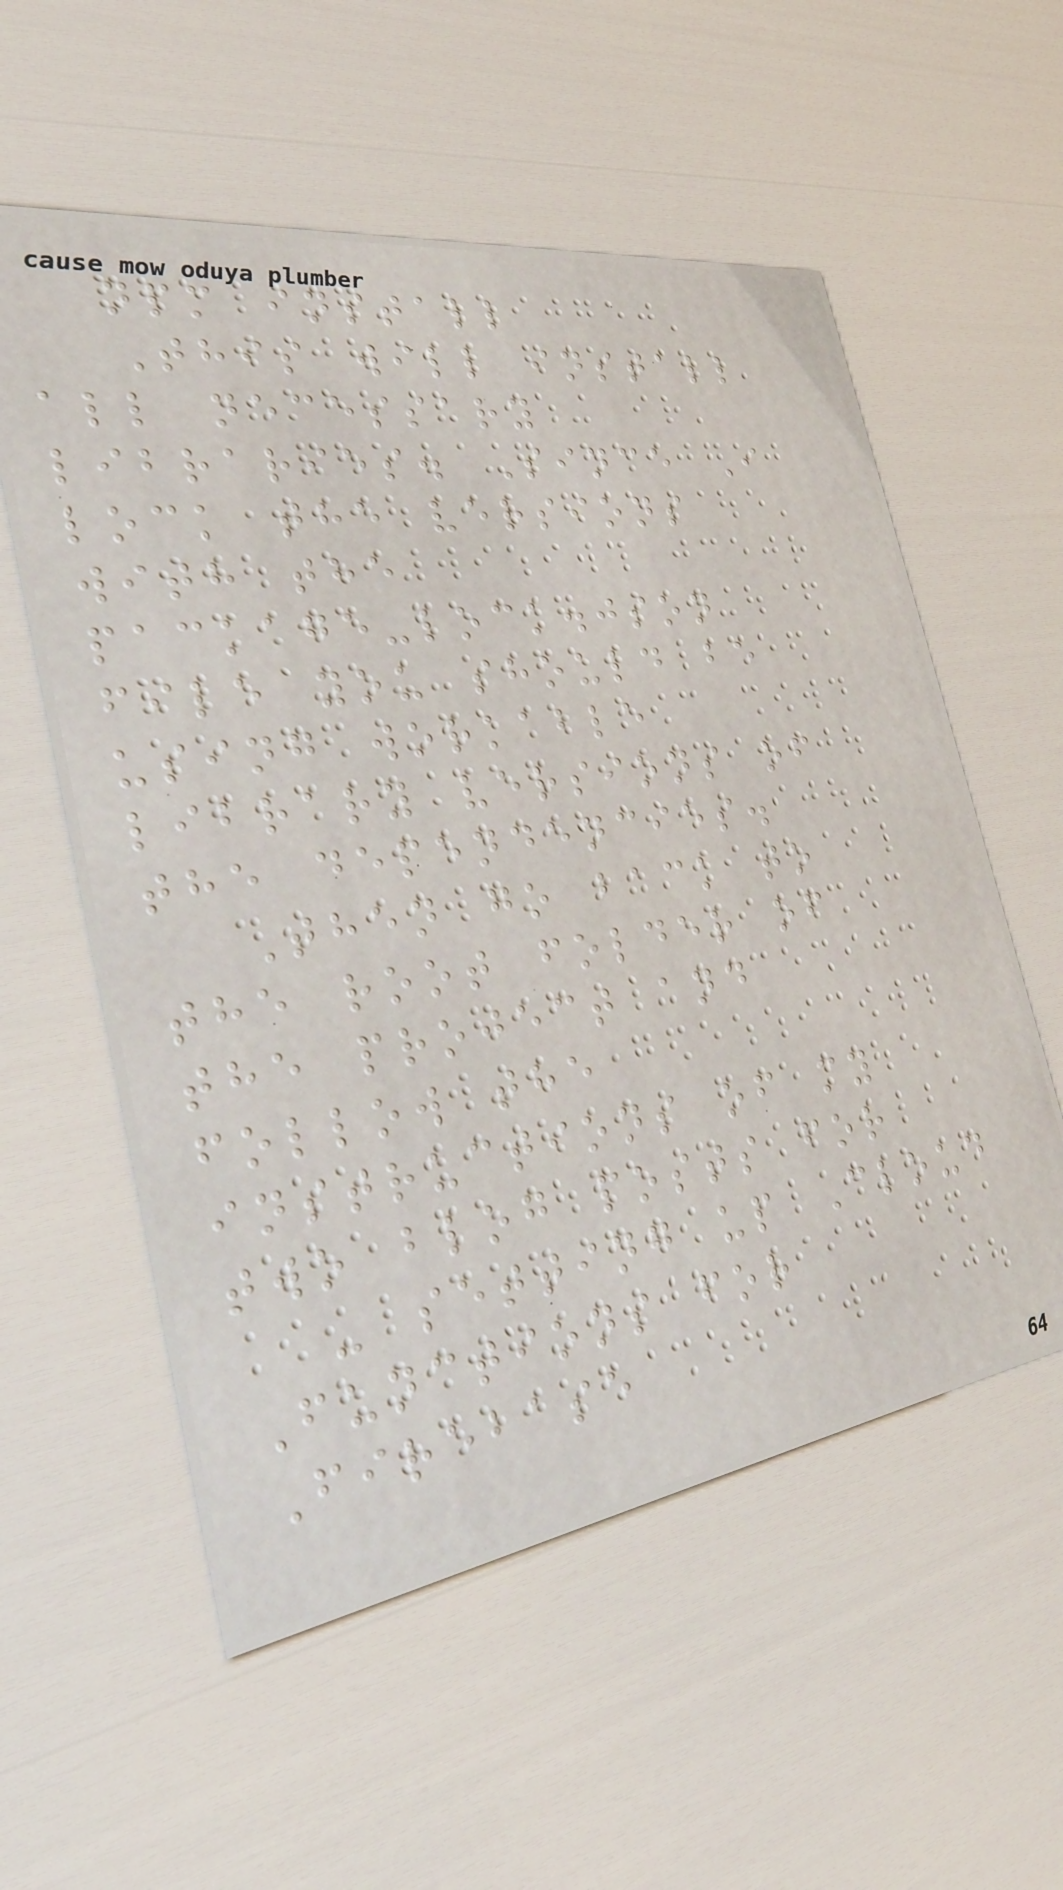npm install
This will install
all necessary
libraries. Since I
lock the versions
with the
package-lock.json
file you should be
using workable
library versions of
the dependencies.
Then go back to
the root folder of
the project and
follow the
instructions of my
two blog posts for
- setting up Cloud
Functions for
Firebase
